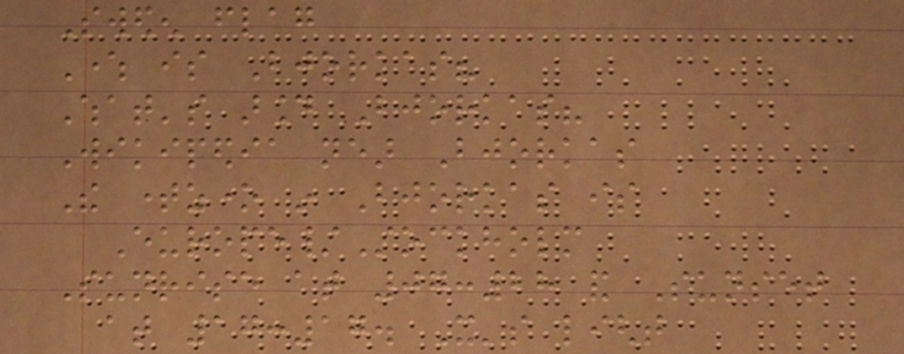Sweden flag
Where is Bjorkas?
What's around Bjorkas?
Wikipedia near Bjorkas
The timezone in Bjorkas is
Europe/Stockholm
Sunrise at 07:28 and Sunset
at 17:17. It's light
